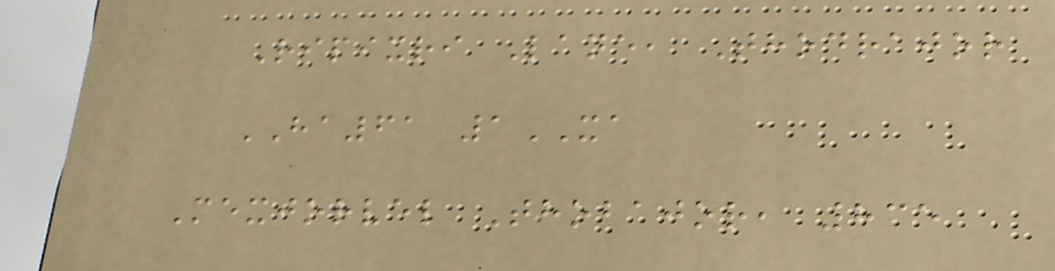Ripixri Lane, Thodrajor
HA61 1XA
Mexjorvel Thobajor, 835
